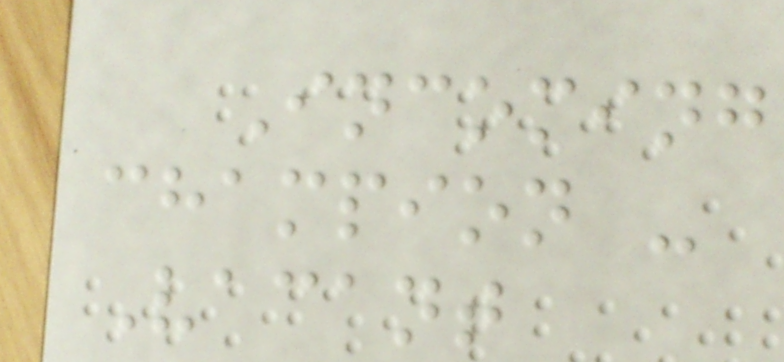Incoming
champion -
Vacant
